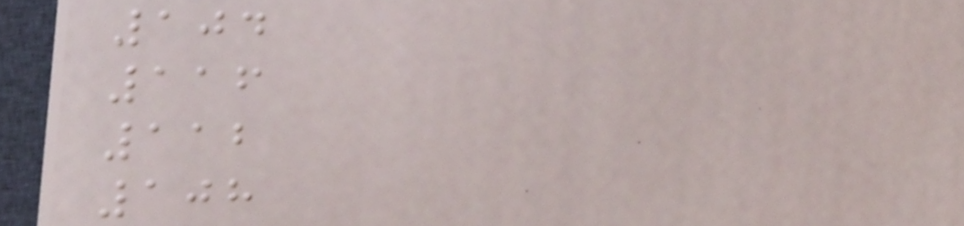104
116
112
108
